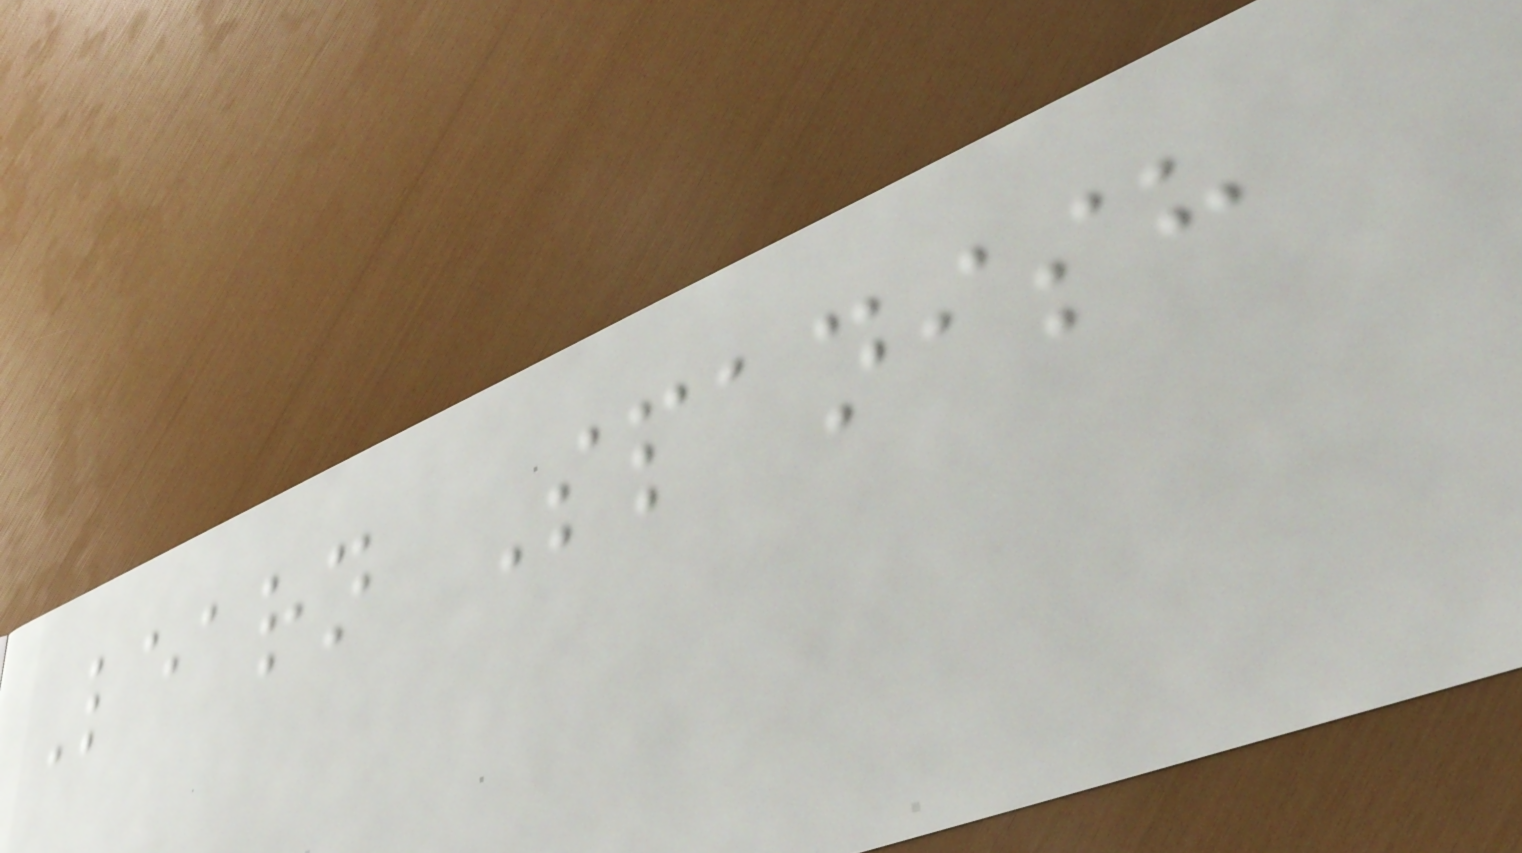Learn Spanish
